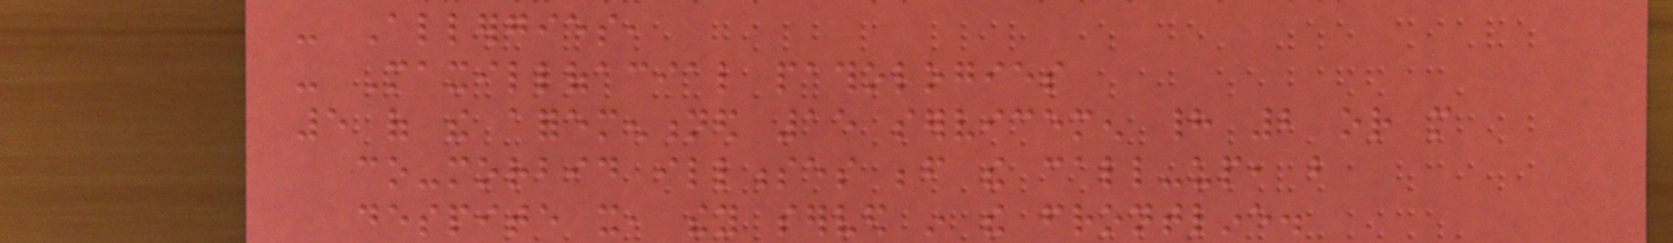- Allergies,
- Maxillofacial pathologies
5 of the aforementioned 15 servicemen had 2 or more
co-morbid illnesses before the call-up, but
despite it, they served in the frontline.
